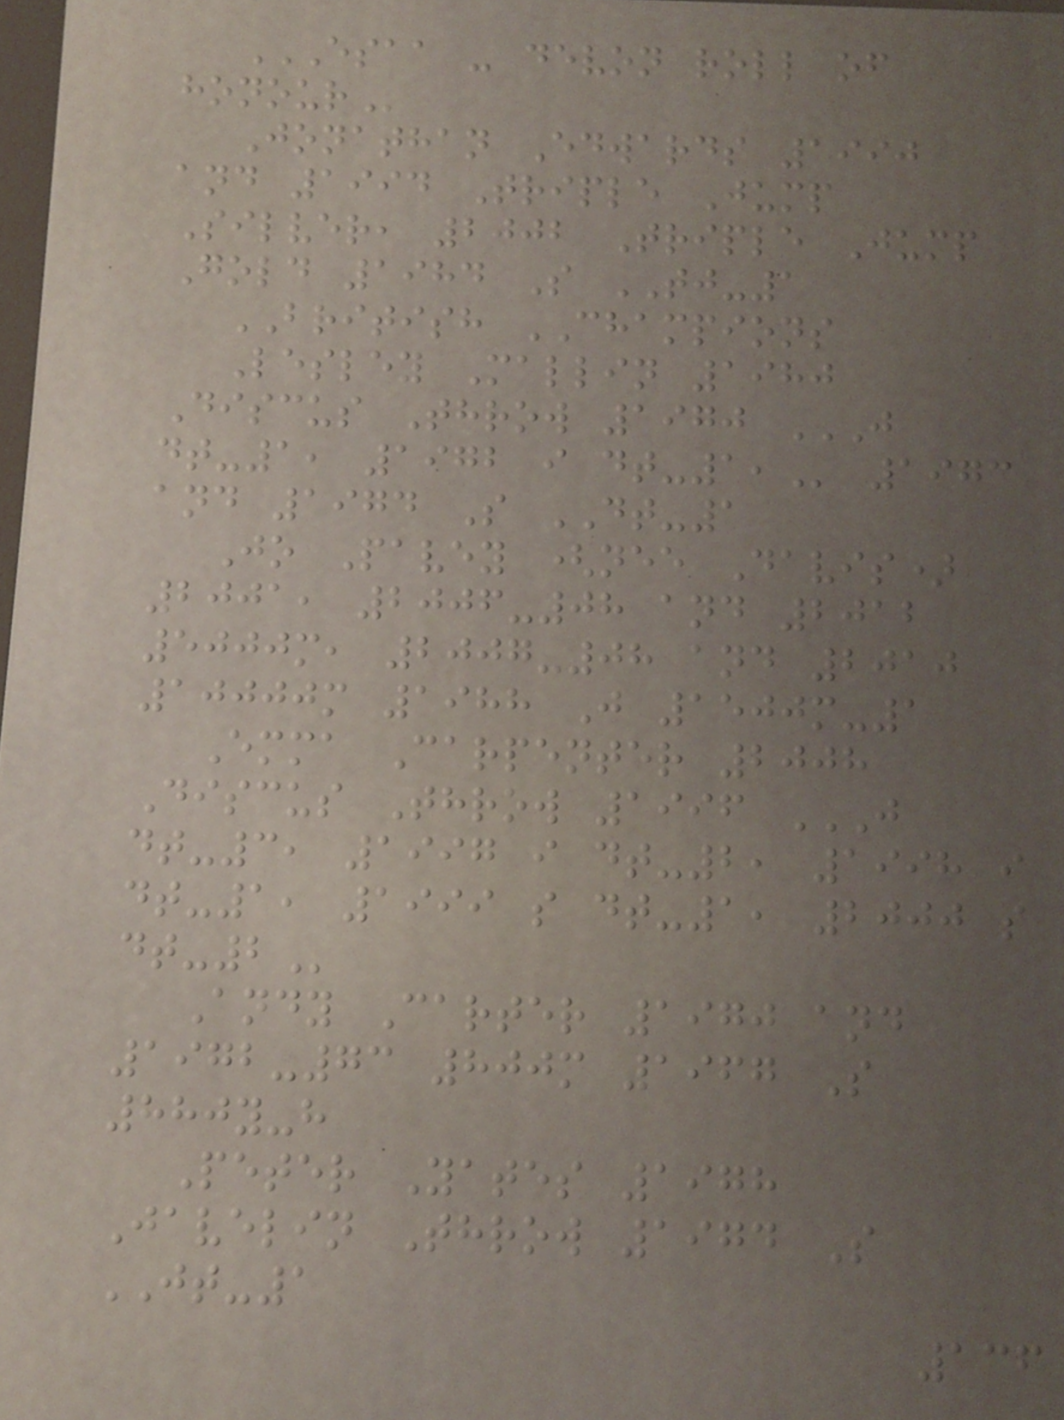ESAA - DEVON ROLL OF
HONOUR
Jonathan Edwards 1990
and 1994 Triple Jump
Silver, 2002 Triple Jump
Gold 1984 S TJ-1
BRITISH CHAMPIONS
Lesley Mallin 1980
Discus Throw 1970 J
DT-1, 1972 I DT-1, 1973
and 1974 S DT-1
Jo Pavey (nee Davis)
2001, 2006-08 and 2012
5000m, 2007-08 and 2010
10000m 1988 J 1500m-1
Emma Carpenter 2008
Discus Throw 1996 J
DT-3, 1997 I DT-2, 1998 I
DT-1, 1999 S DT-1, 2000 S
DT-2
Andy Carter 1970 and
1972-73 800m 1967 S
880y-h
Peter Yates 1978
Javelin Throw 1974 S
JT-1
136
